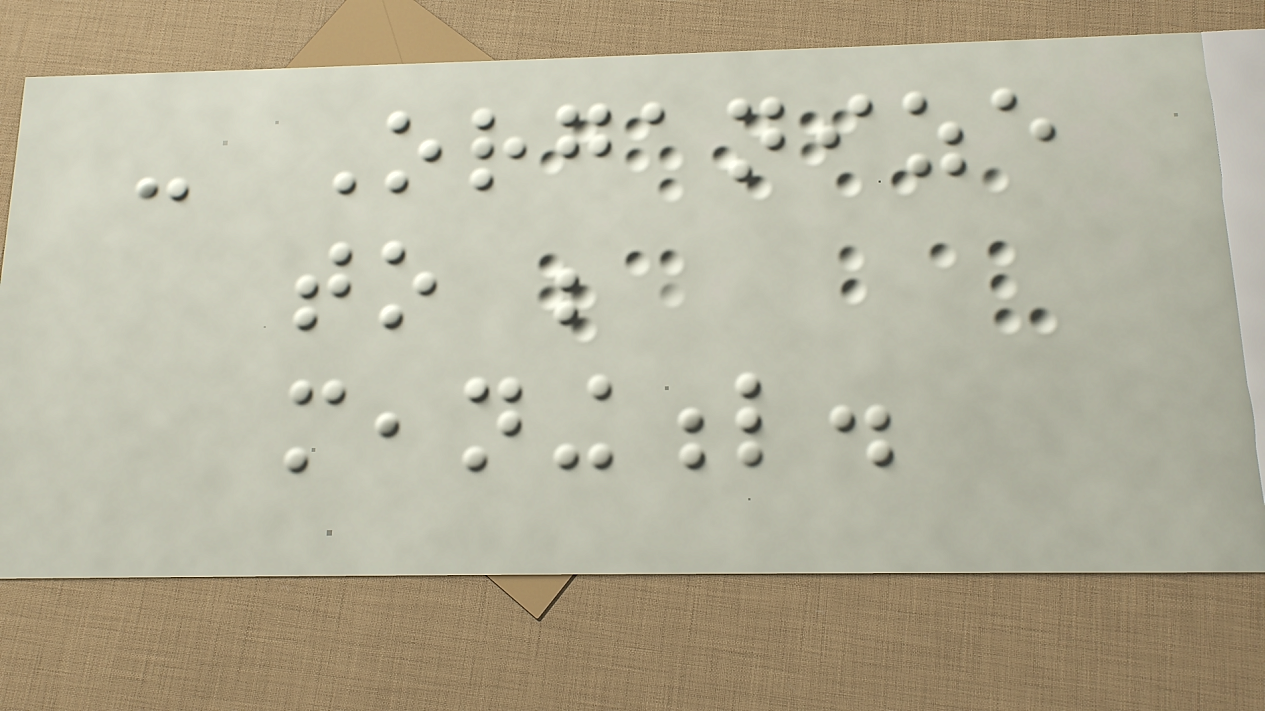- Organize
to be
meaningful.
